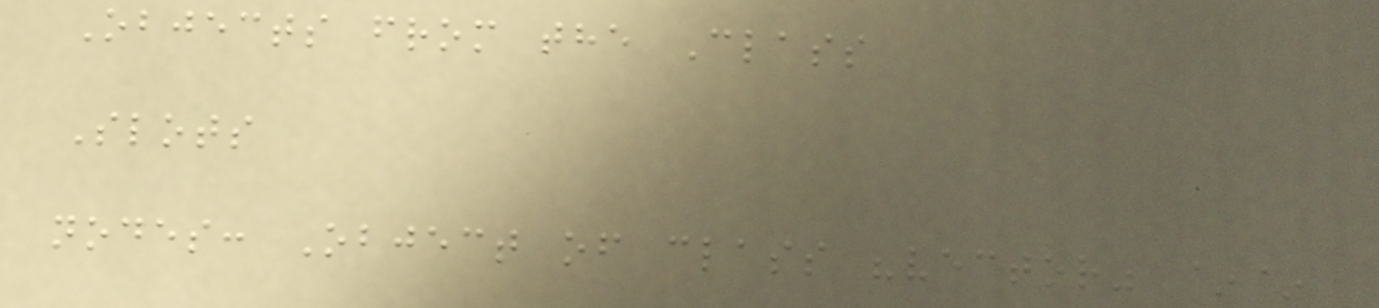Objects from the Class
Slots
nodes: Object of class "vector" ~~
